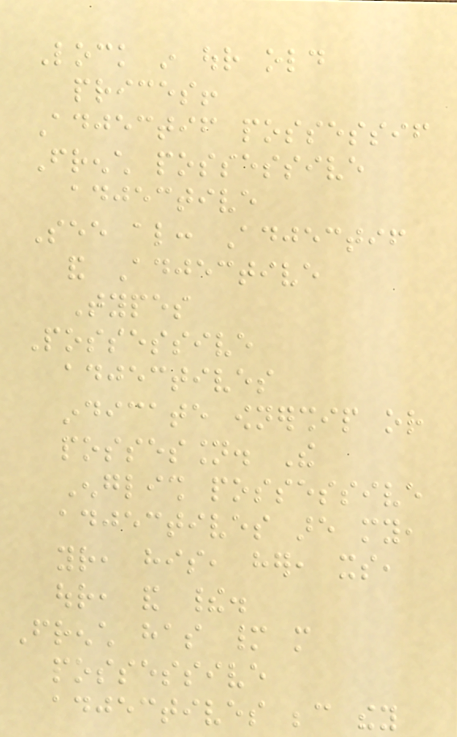Lock in our old
prices!
Adjectif possessif
French possessive
adjective
See also: Adjectif
and Adjective
Types
Possessive
adjectives
indicate ownership or
possession. The
English possessive
adjectives are my,
your, his, her, its,
our, and their.
French has many more
possessive
adjectives because they
